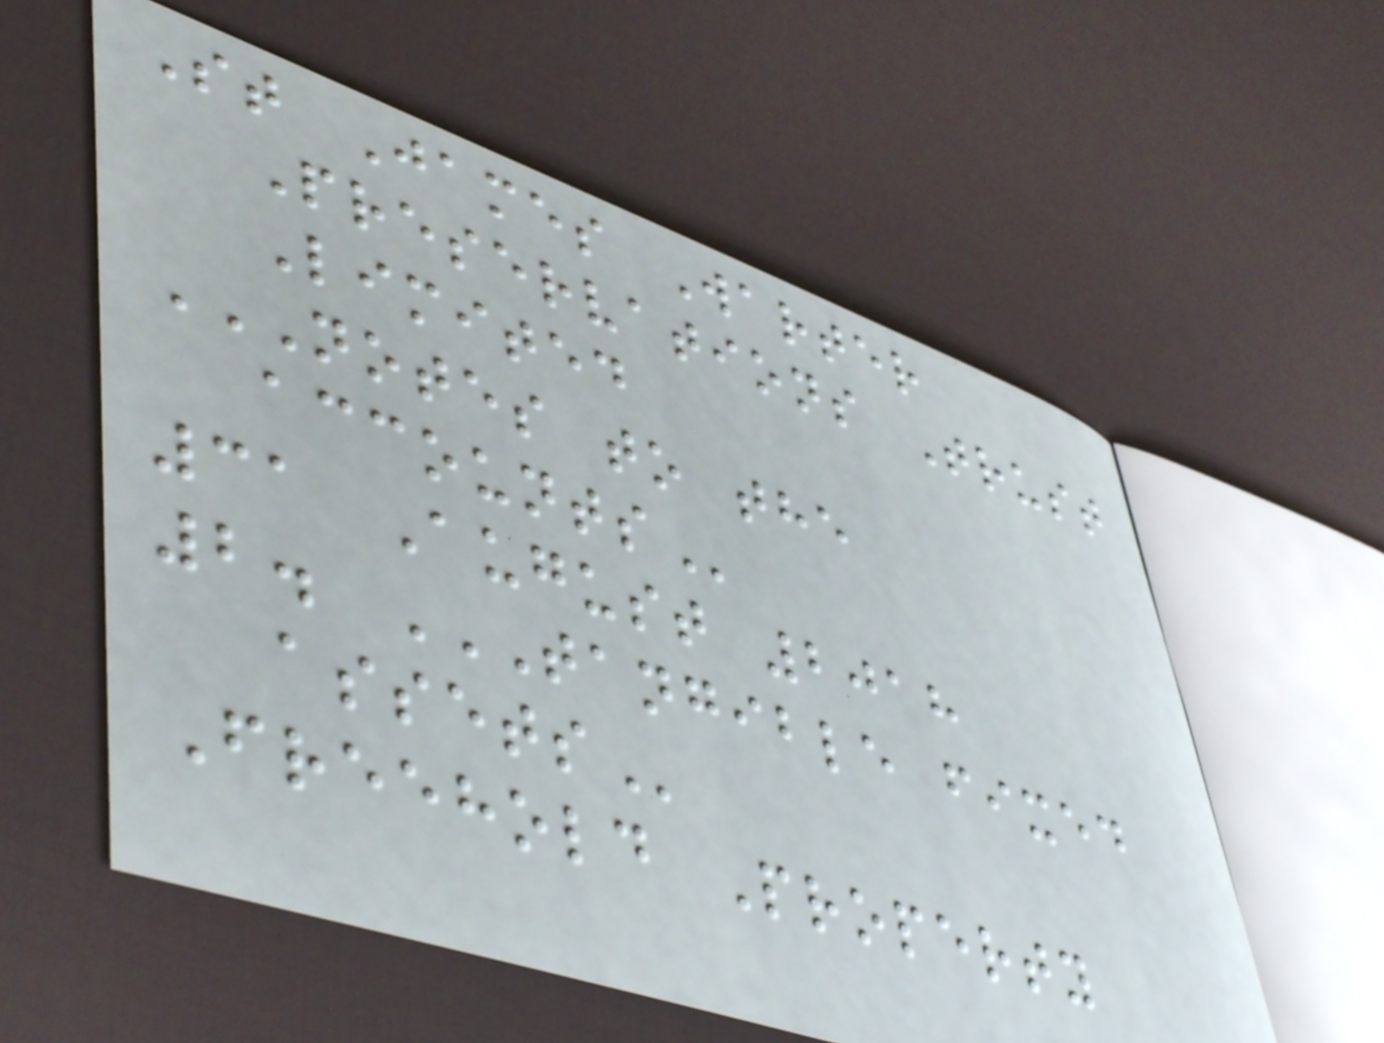St James Warter
Preservations Trust
Limited
NOTES TO THE
ACCOUNTS
31 August 2018
2. TANGIBLE FIXED
ASSETS
Freehold Property
